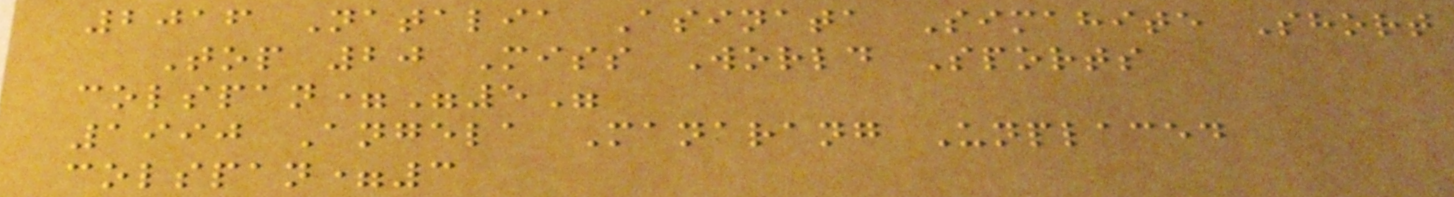2016 Natalia Asinata Simahite Short
Top 20 Miss World Sports
colspan="5"
1990 Angela Manarang Unplaced
colspan=3
